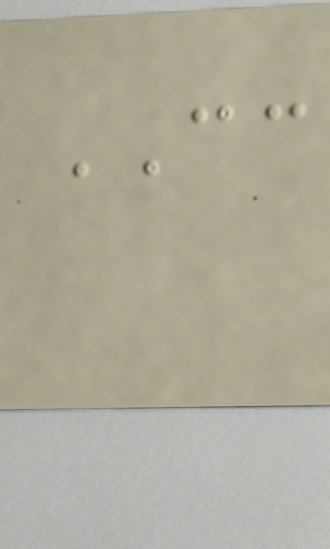CC
